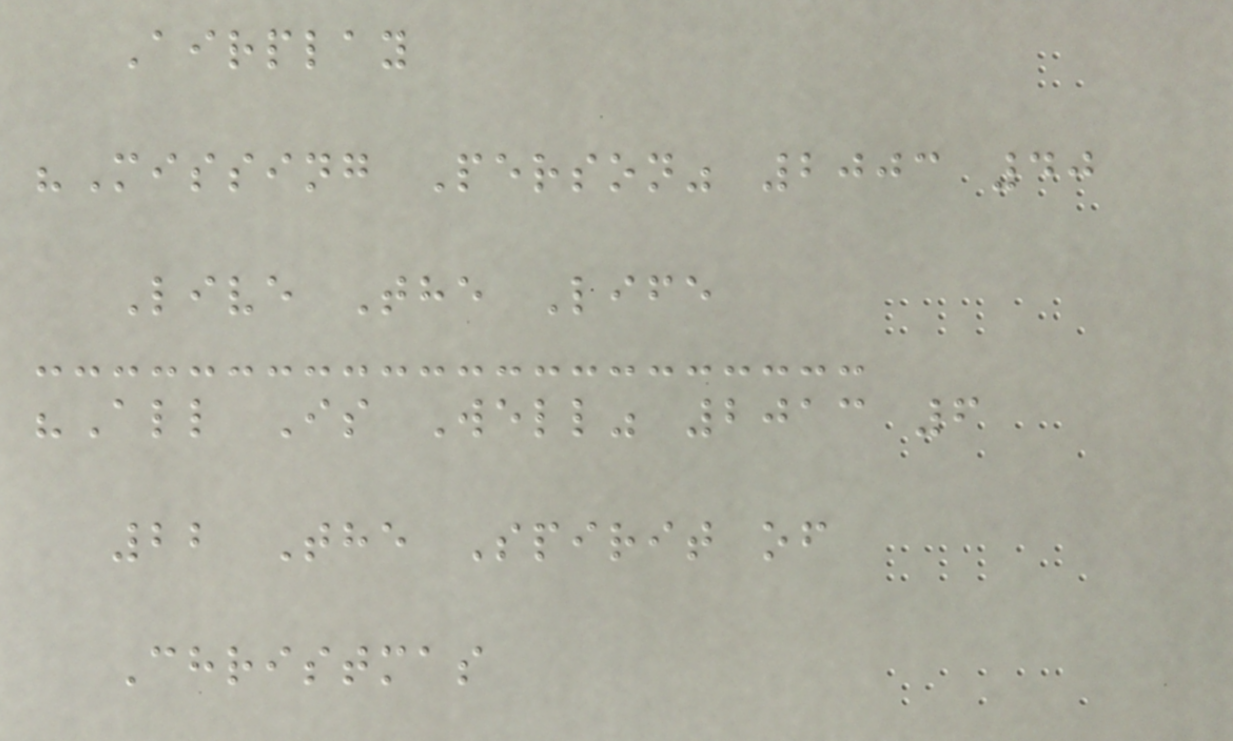Airplay
"Missing Person" 2003 40
Live The Life
"All Is Well" 2013 6
22 The Spirit of
Christmas
